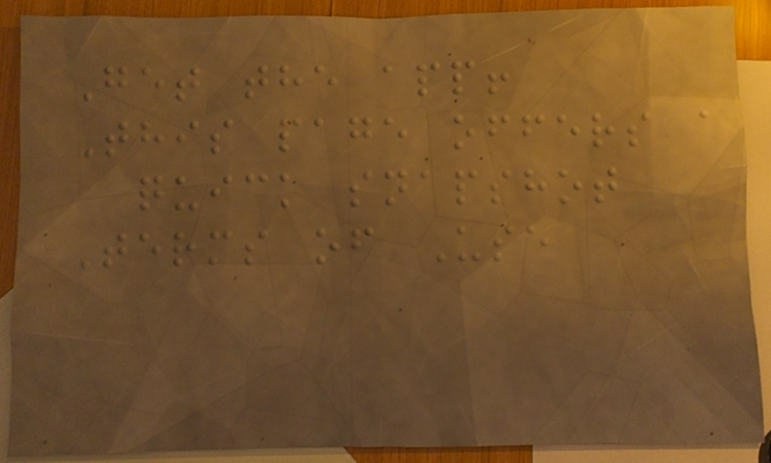Get the app!
This page offers a
quick snapshot
Terms of Use
